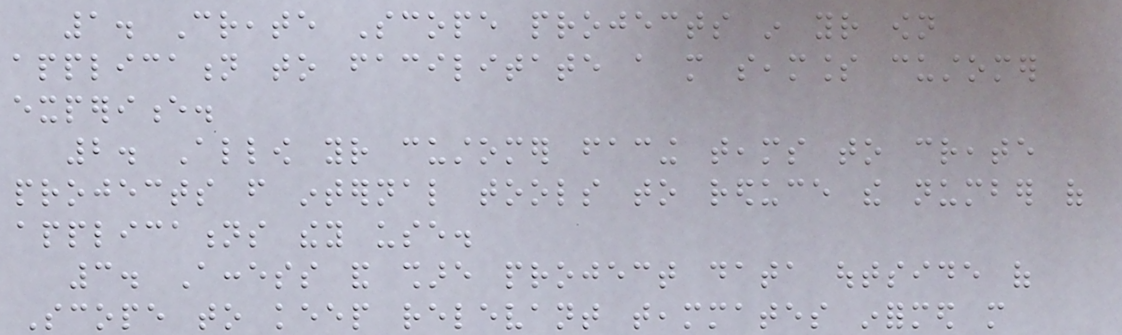1. Create Scope projects in your own
application to facilitate a more seamless customer
experience.
2. Allow your customer facing teams to create
projects from internal tools to reduce the number of
applications they use.
3. Access and share project data outside of
Scope to keep relevant teammates informed more
